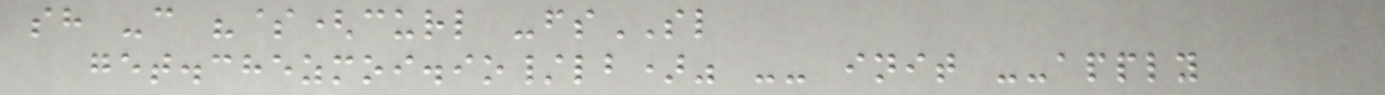sh -c "$(curl -fsSL
get.chezmoi.io/lb)" -- init --apply
